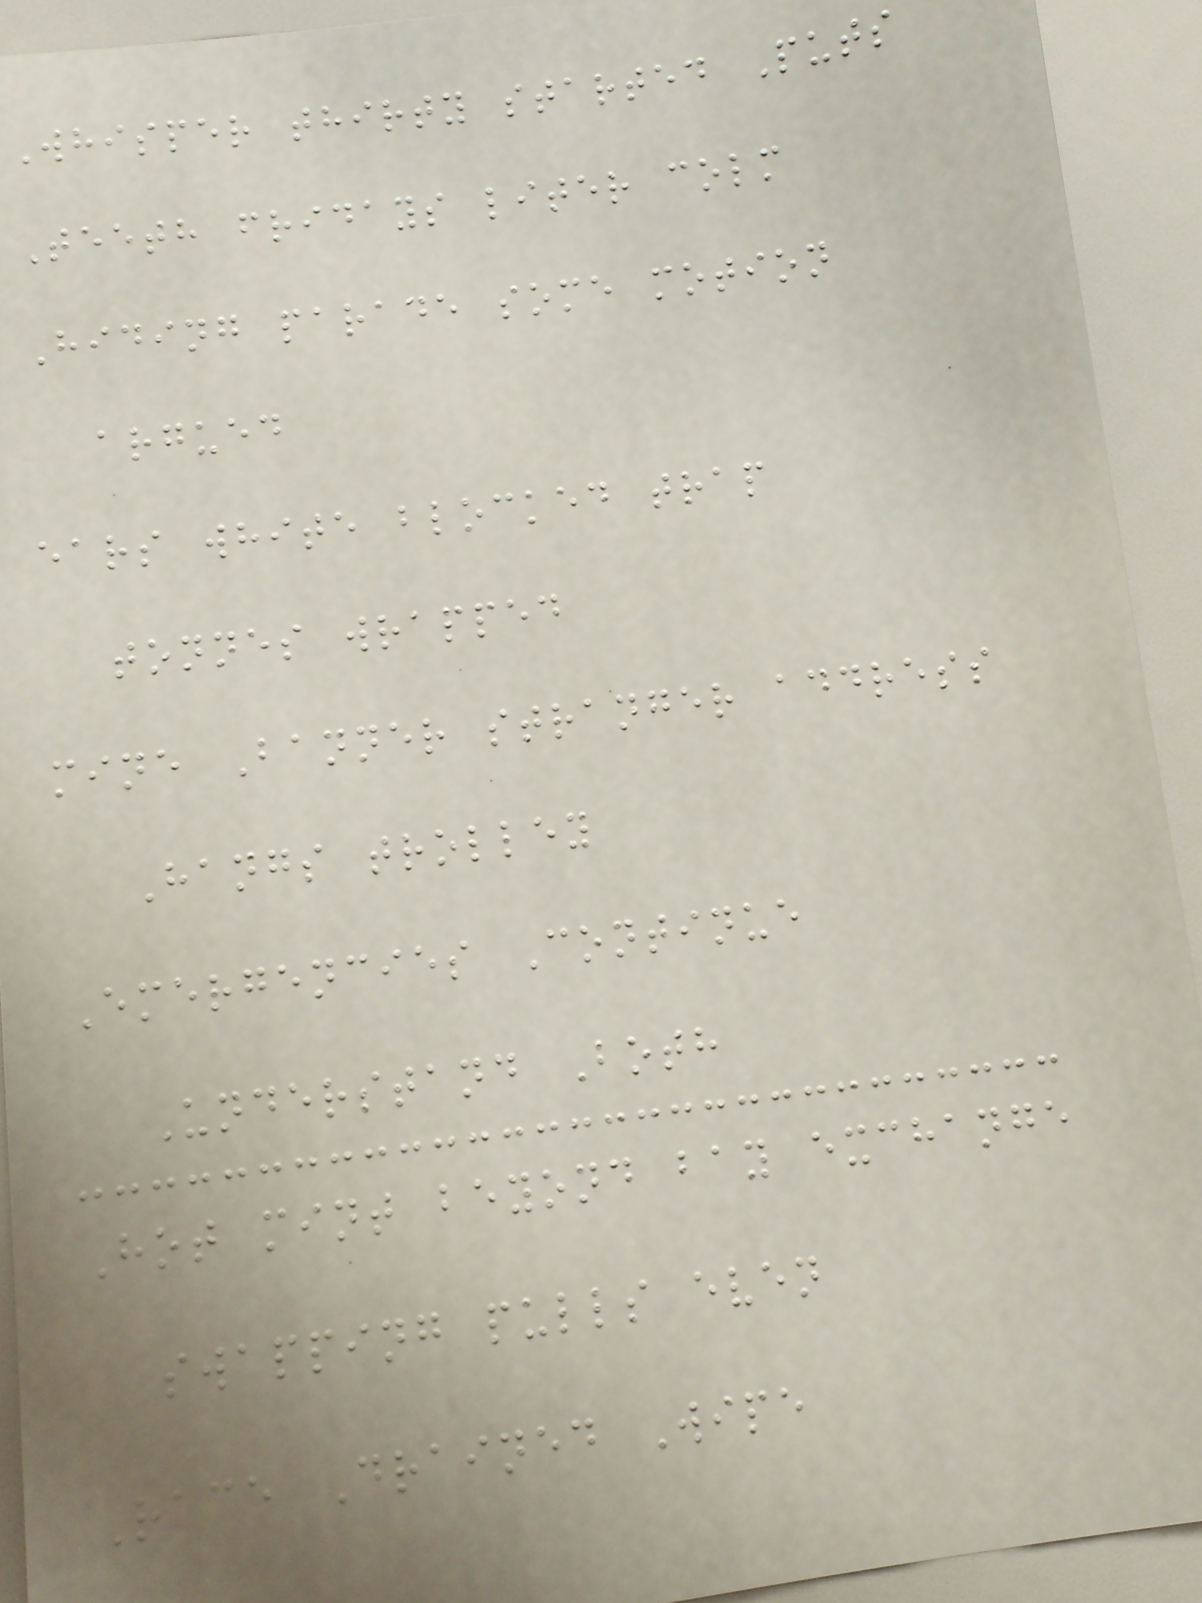Whisper thirty started Puts
Teeth fridays liter colm
Hiding parade some motion
argued
ears white blocked trap
tonnes wrapped
mine Banner stranger address
Hangs trolley
Emergencies Continue
Understand Both
Hot mint beyond bay exchange
swapping pulls even
Race Drained Wipe
